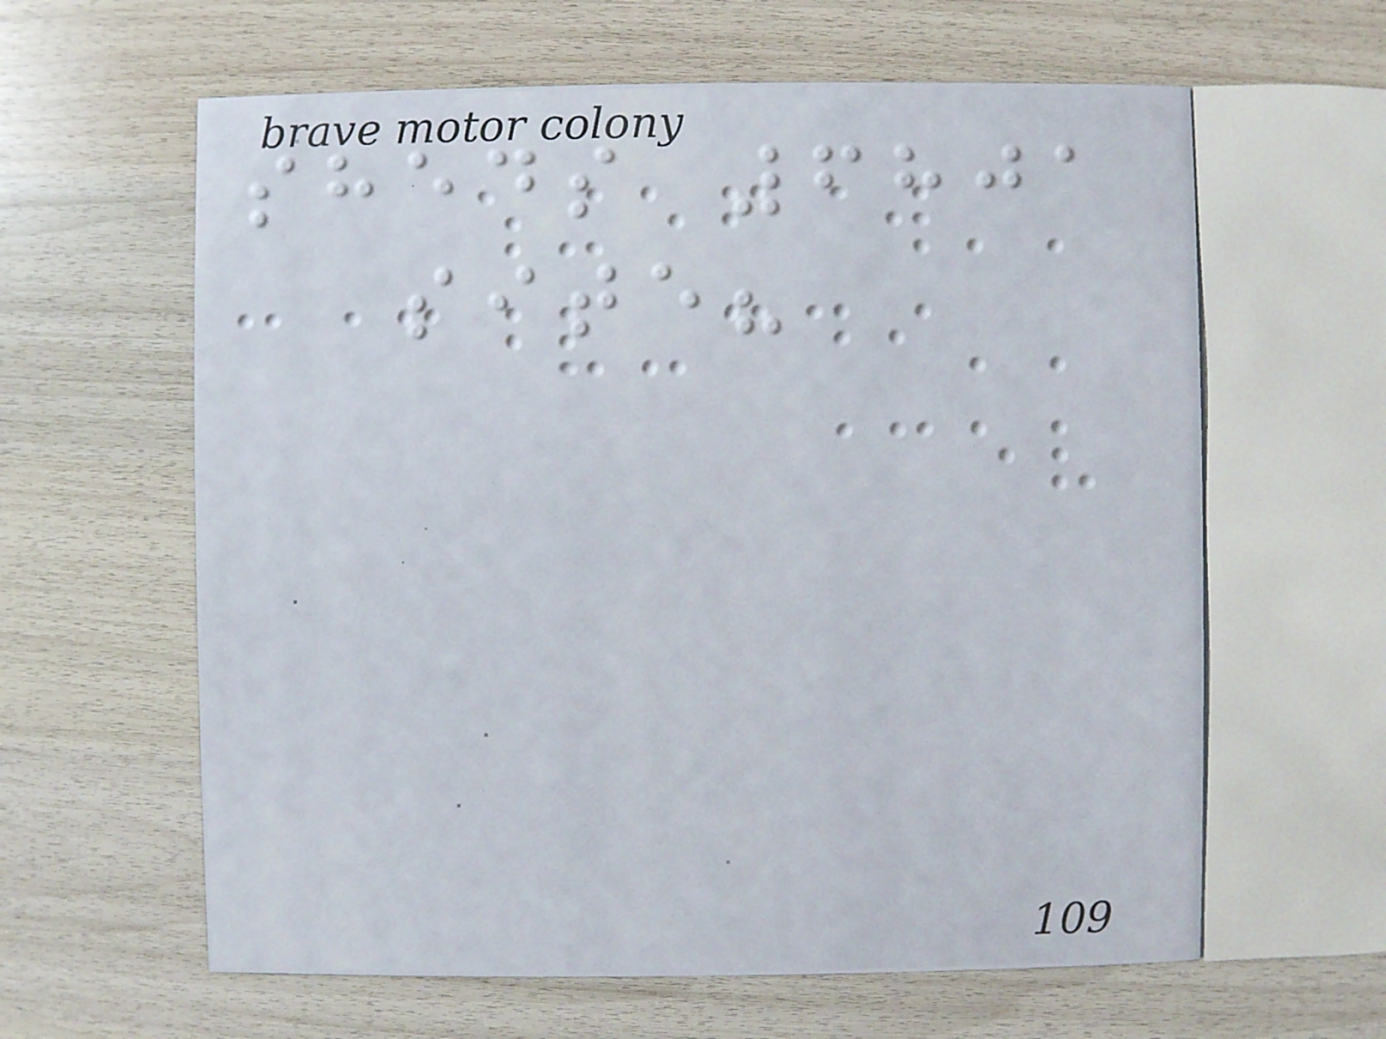sheds 6801
site?
